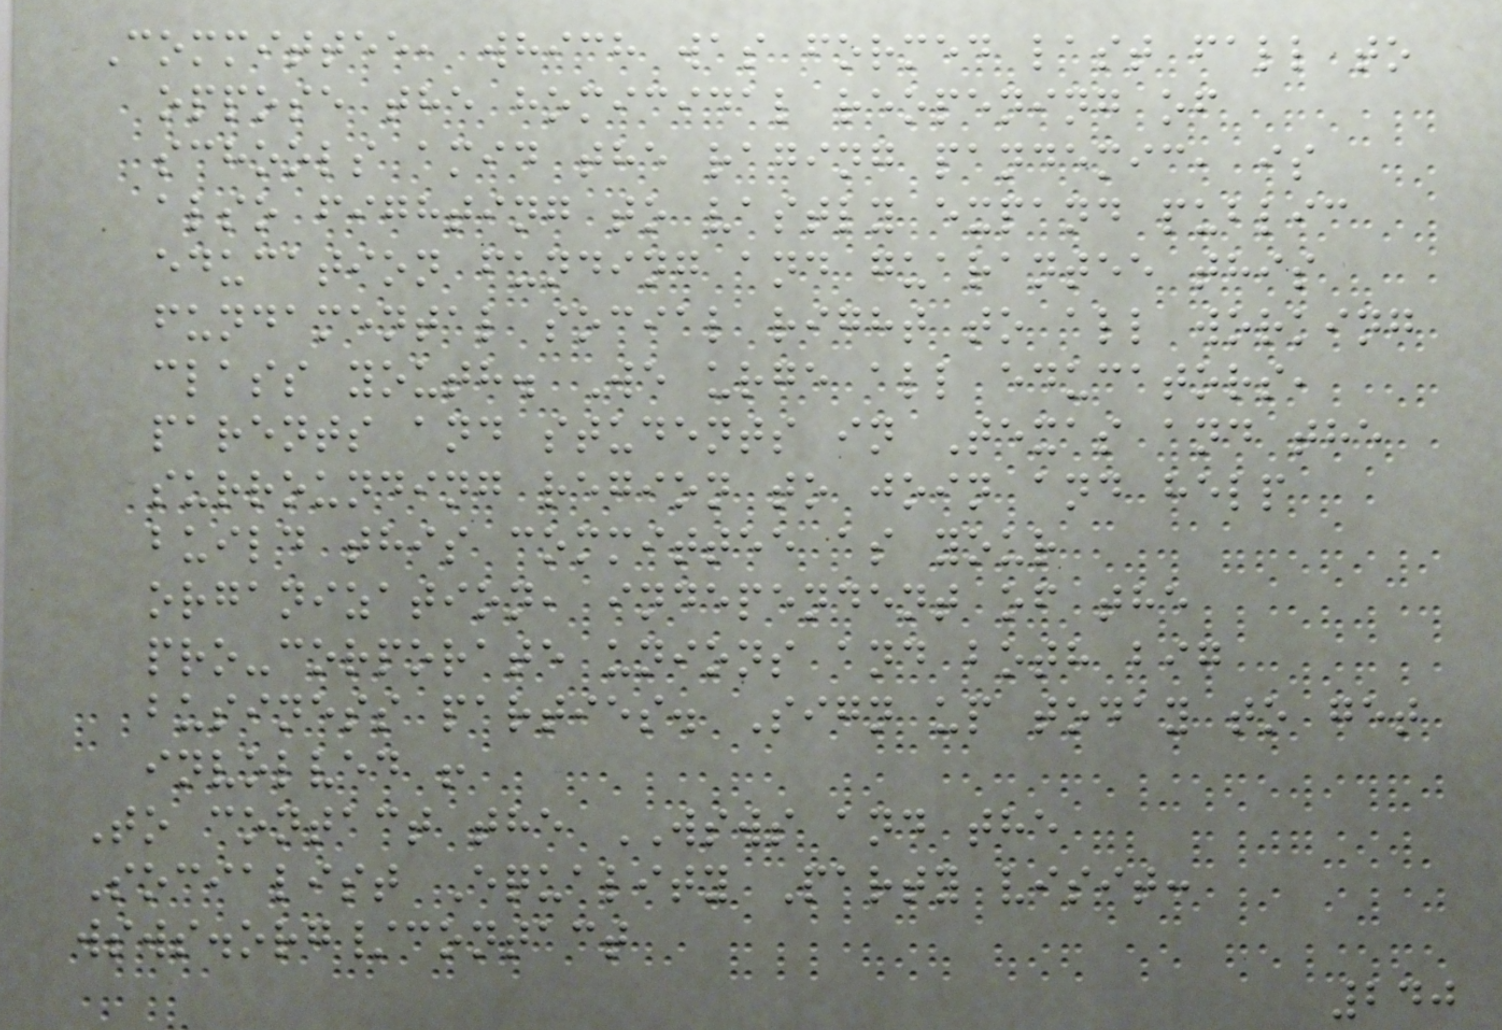Committee, which was formed last fall to
oppose the homicidal reopening of
schools amid the raging pandemic, is
also fighting to vastly expand public
education funding and guarantee this
fundamental social right to all working
class youth. We urge all educators,
parents and students in Texas and the
surrounding region to join and help
build this committee as your
organization, independent of the
pro-corporate unions and both big
business parties. Sign up today to get
involved !
To contact the WSWS and the
Socialist Equality Party visit:
wsws.org/contact
240
